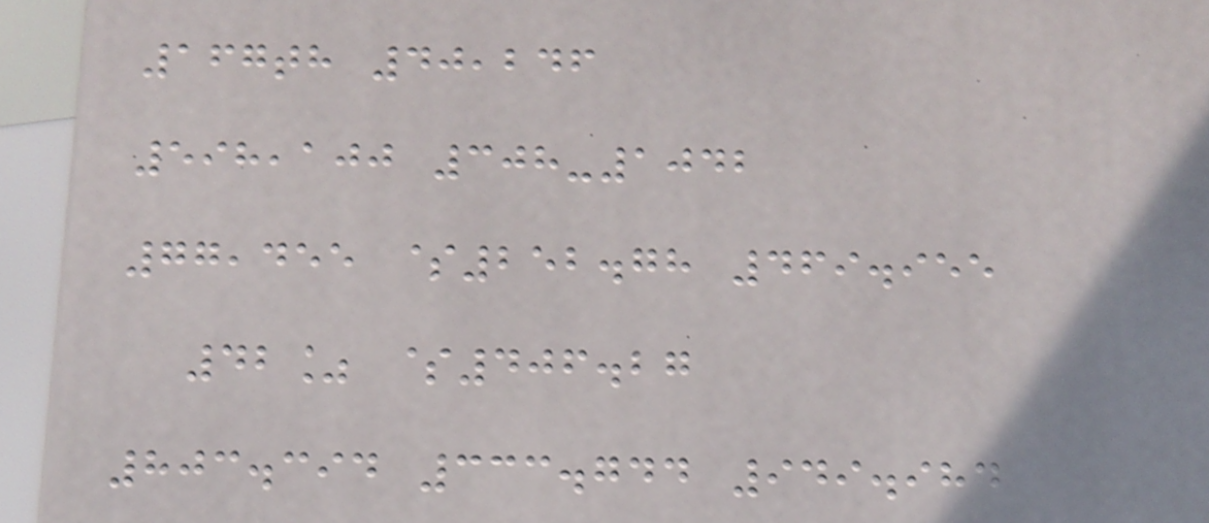167th 40,246
598,100 308-1042
77,455 $252.78 469.955
42% $406.27
803.394 333.744 949.984
